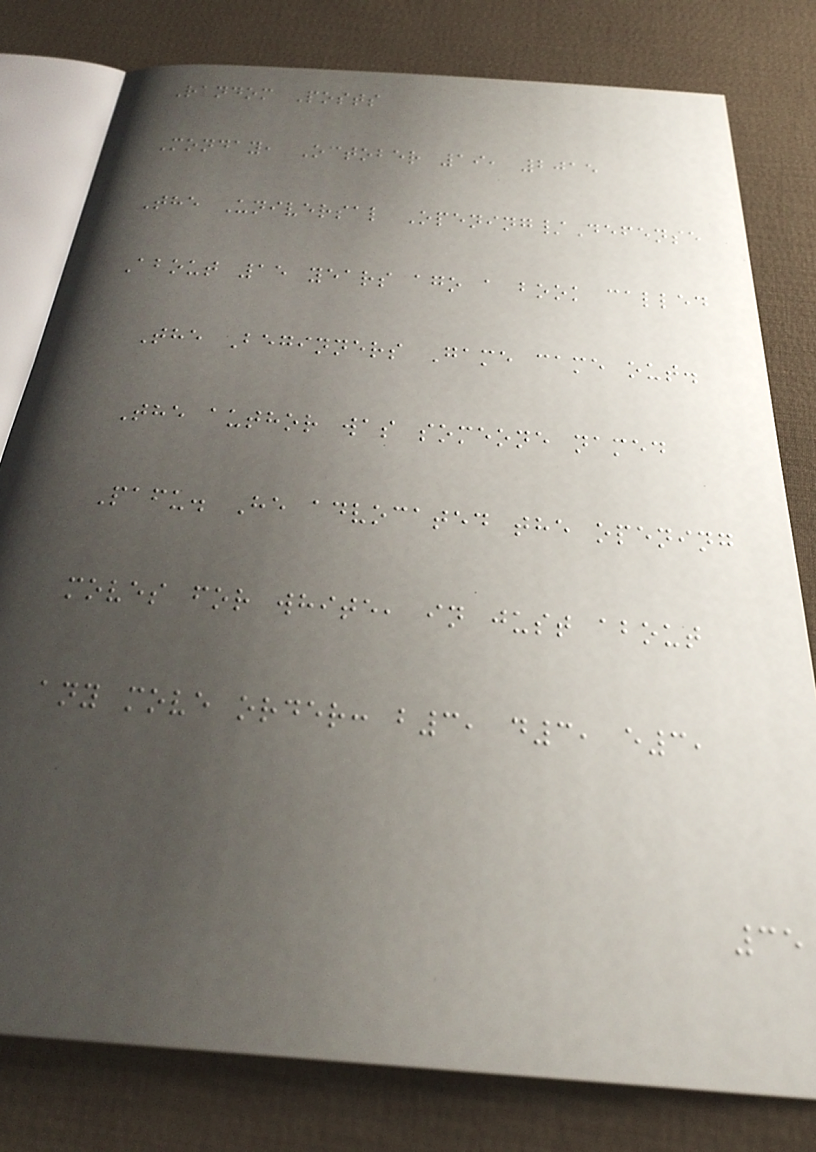Random Posts
Monday, October 19, 2015
The Universal Opening/Defense
About 15 years ago a book called
The Beginners Game came out.
The author was someone named
Pafu. He advocated the opening
moves for white, in just about
any move order: b3, d3, e3,
35
